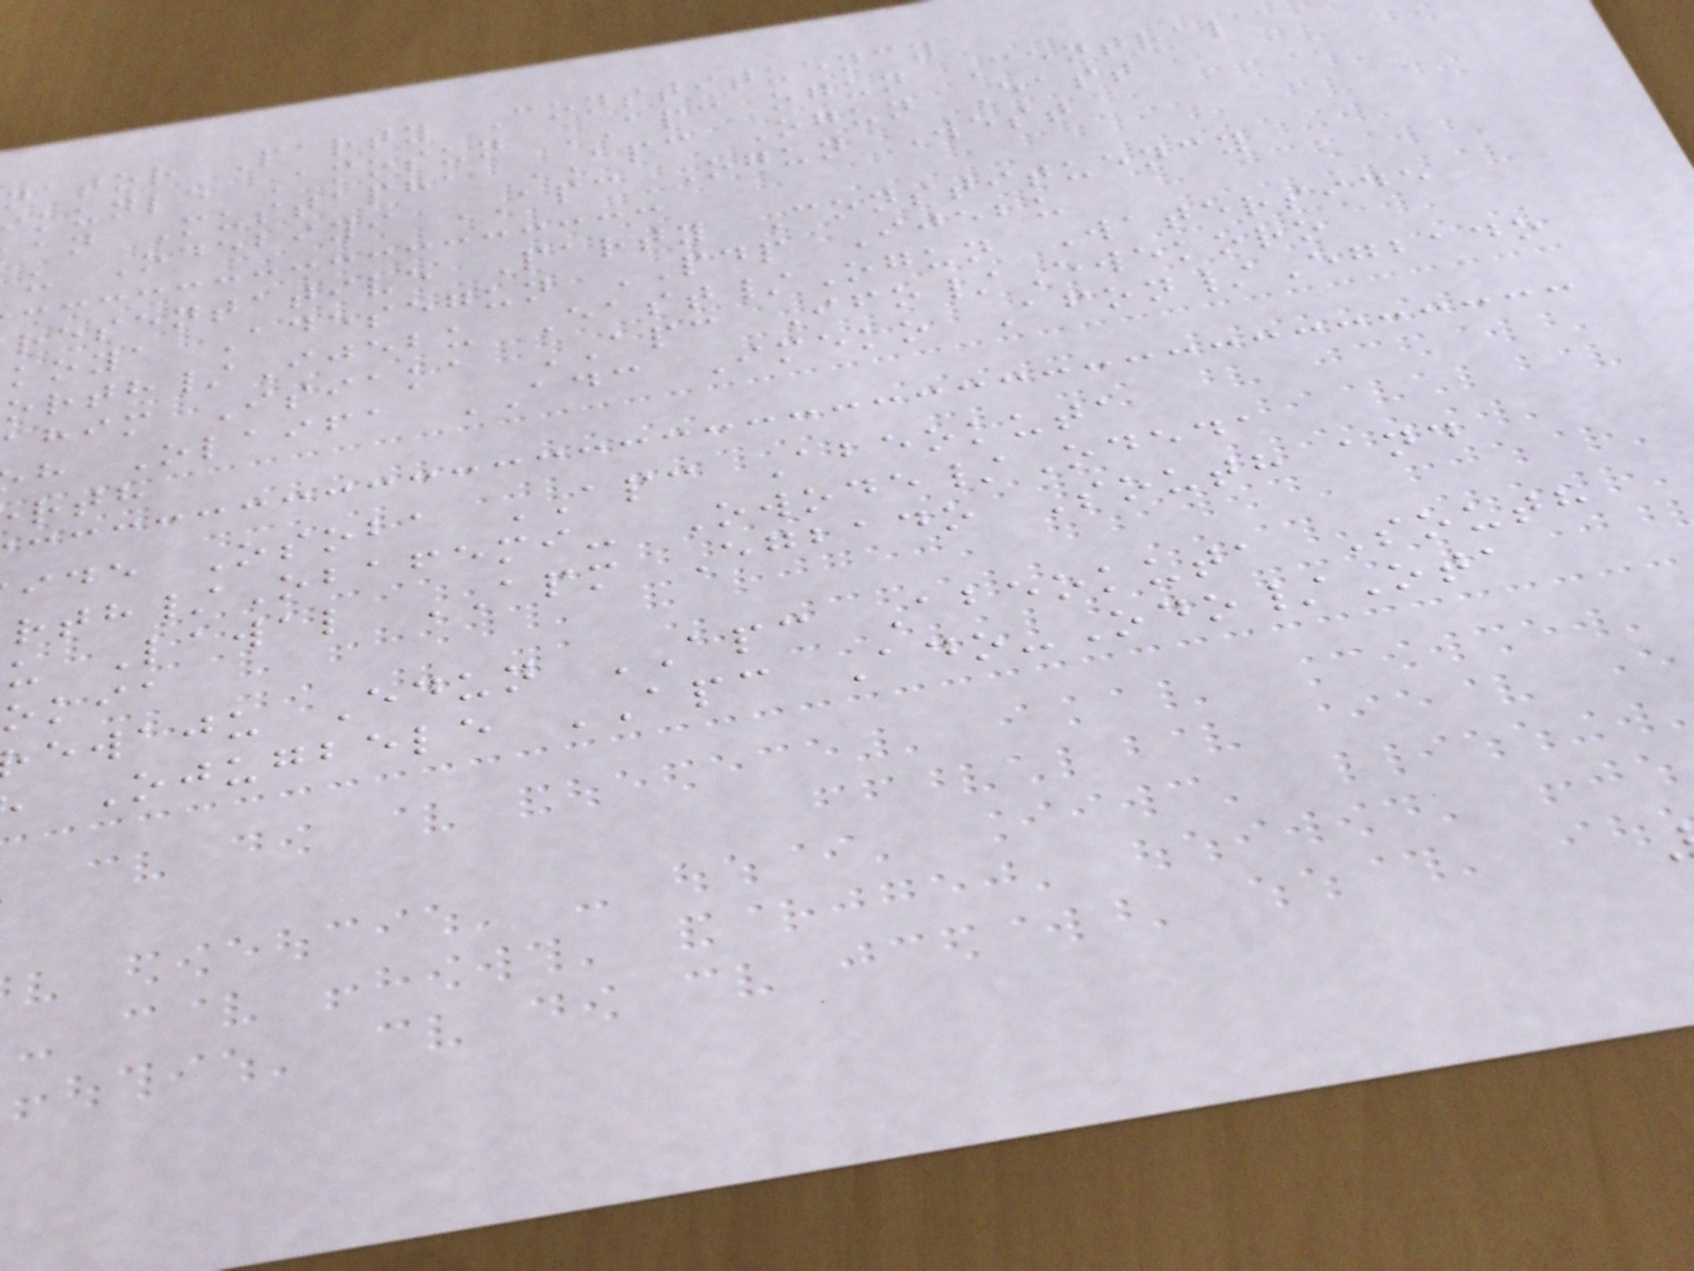nator Party Constituency
kunle Amosun APC ogun Central
an Mustapha APC Ogun East
u Odebiyi APC Ogun West
resentative Party Constituency
koya Adesegun PDP Ijebu
orth/Ijebu East/Ogun Waterside
him Isiaka APC Ifo/Ewekoro
h Olaifa ADC Imeko Afon/Egbado
ide Osoba APC Abeokuta
rth/Obafemi- Owode/Odeda
u Lawal APM Egbado South and
okia
ewaju Edun APC Abeokuta South
Ojugbele APC Ado-Odo/Ota
